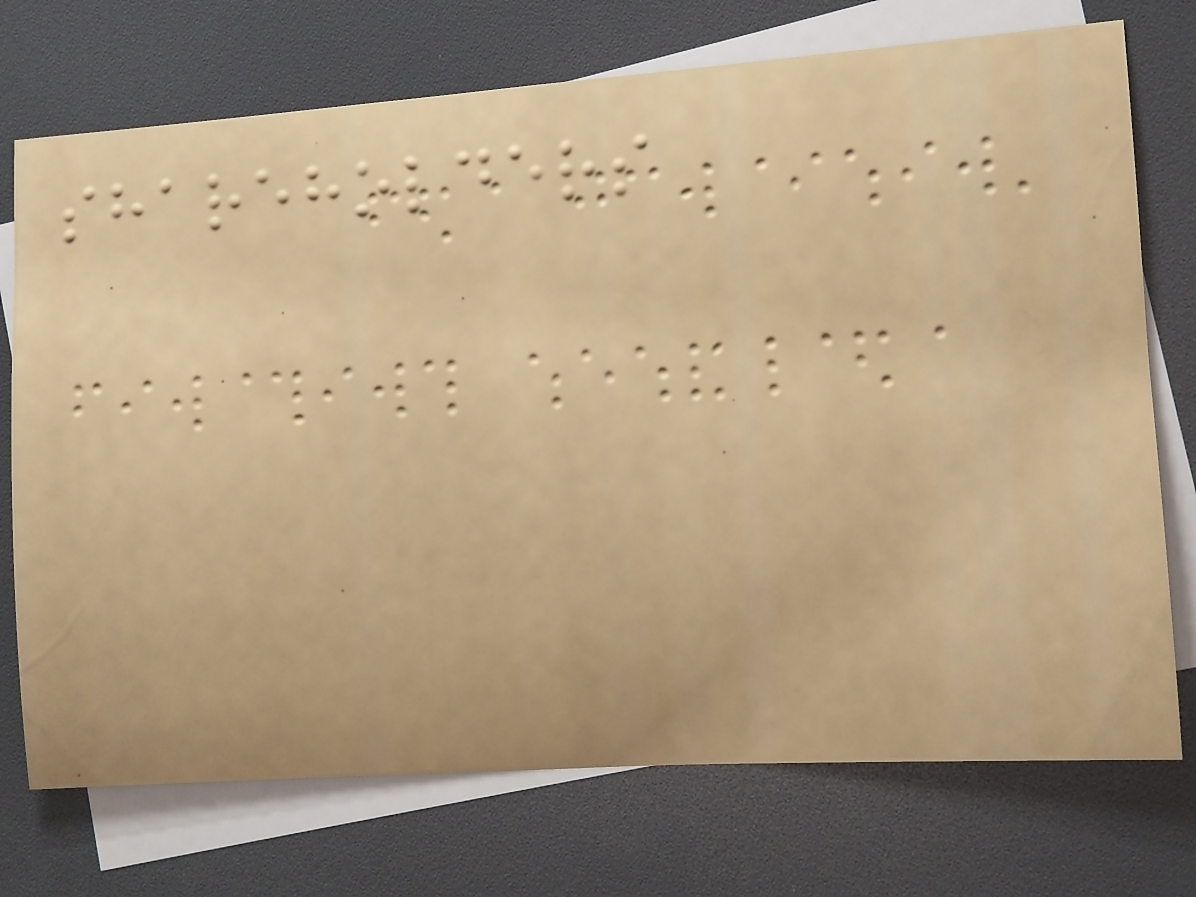shareholders
